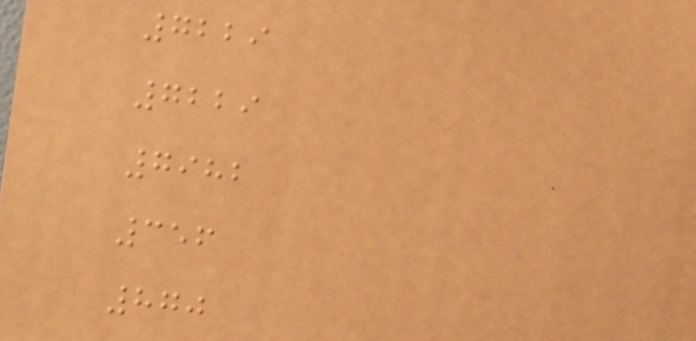7229
7229
7982
356
870
